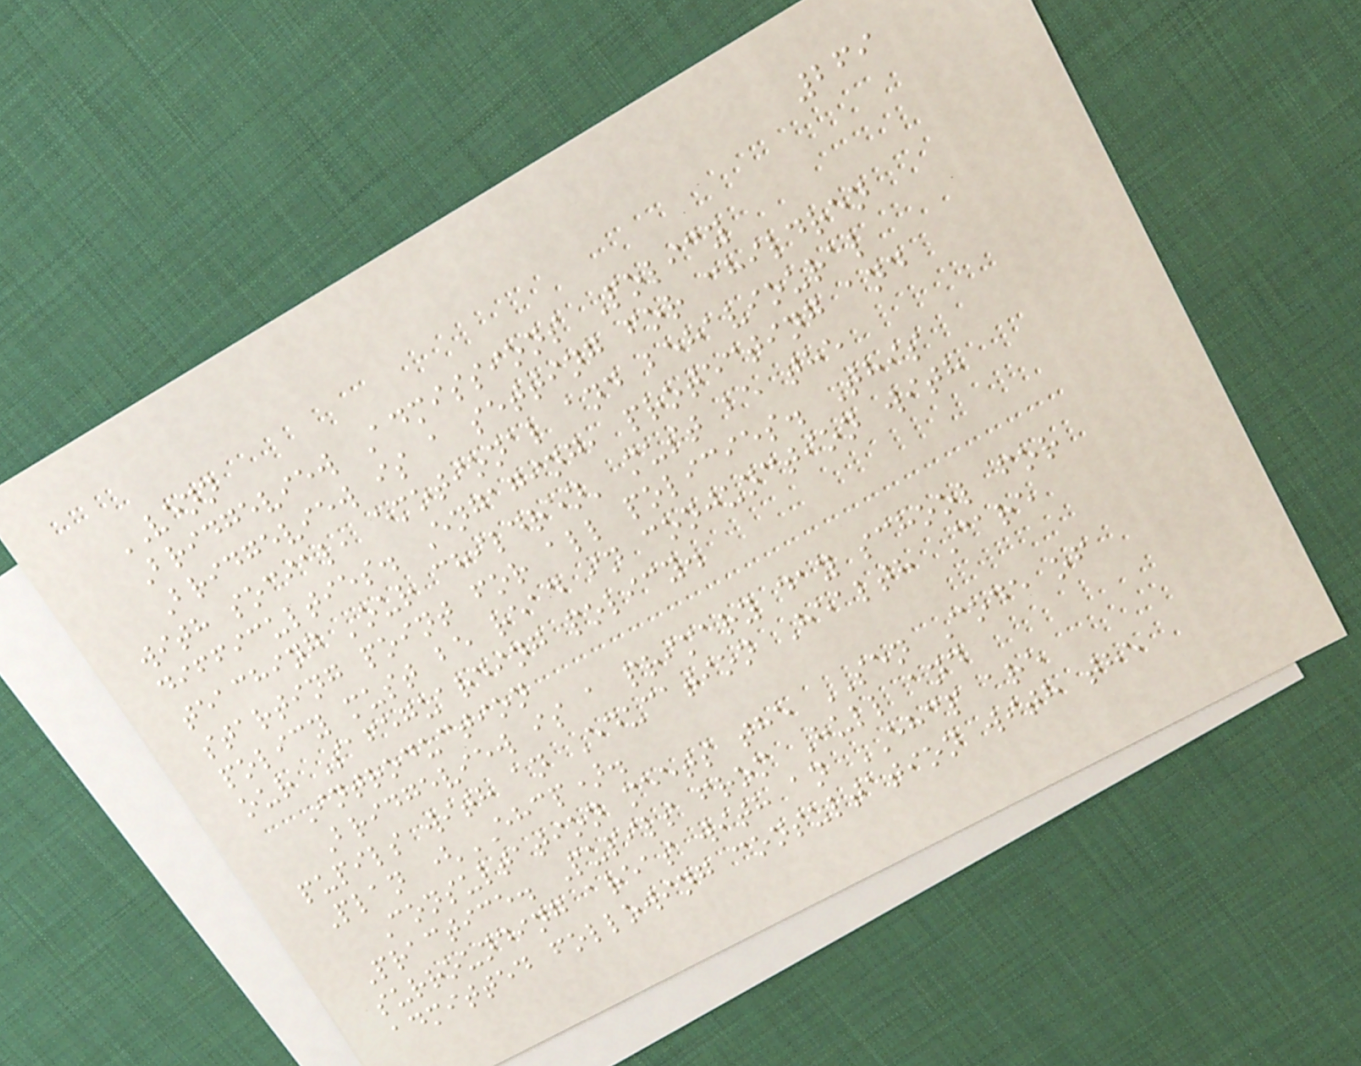269
VENN
Bridgeview Admissions Policy
Bridgeview is a setting for children
with social, emotional and behavioural
difficulties. Engaging, protecting and
teaching 'our children' must be the
starting point for all policies. This
policy must be read in conjunction with
our Safeguarding policy.
Introduction
Bridgeview is a primary day school for
pupils with an Education Health Care
Plan (EHCP).
Consultation meets the SEN Code of
Practice. Pupils from Hull and
surrounding areas with an EHCP are
admitted following consultation with the
